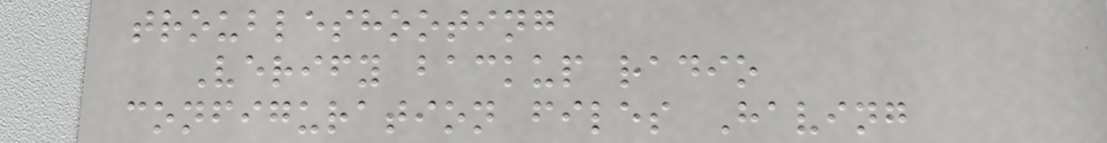troubleshooting
Verify backup radio
configuration files Having
